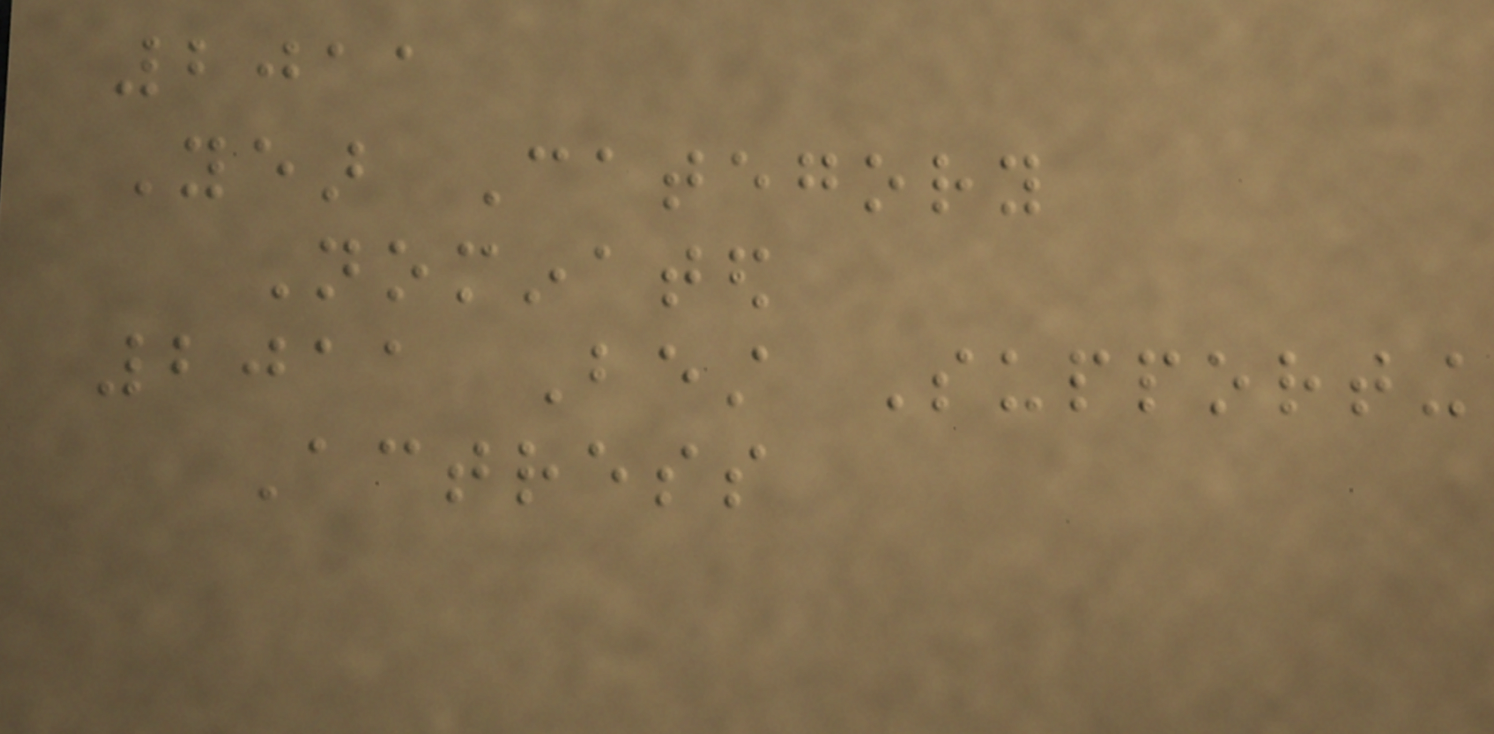2011
Year Category
Nominated
2011 Best Supporting
Actress
